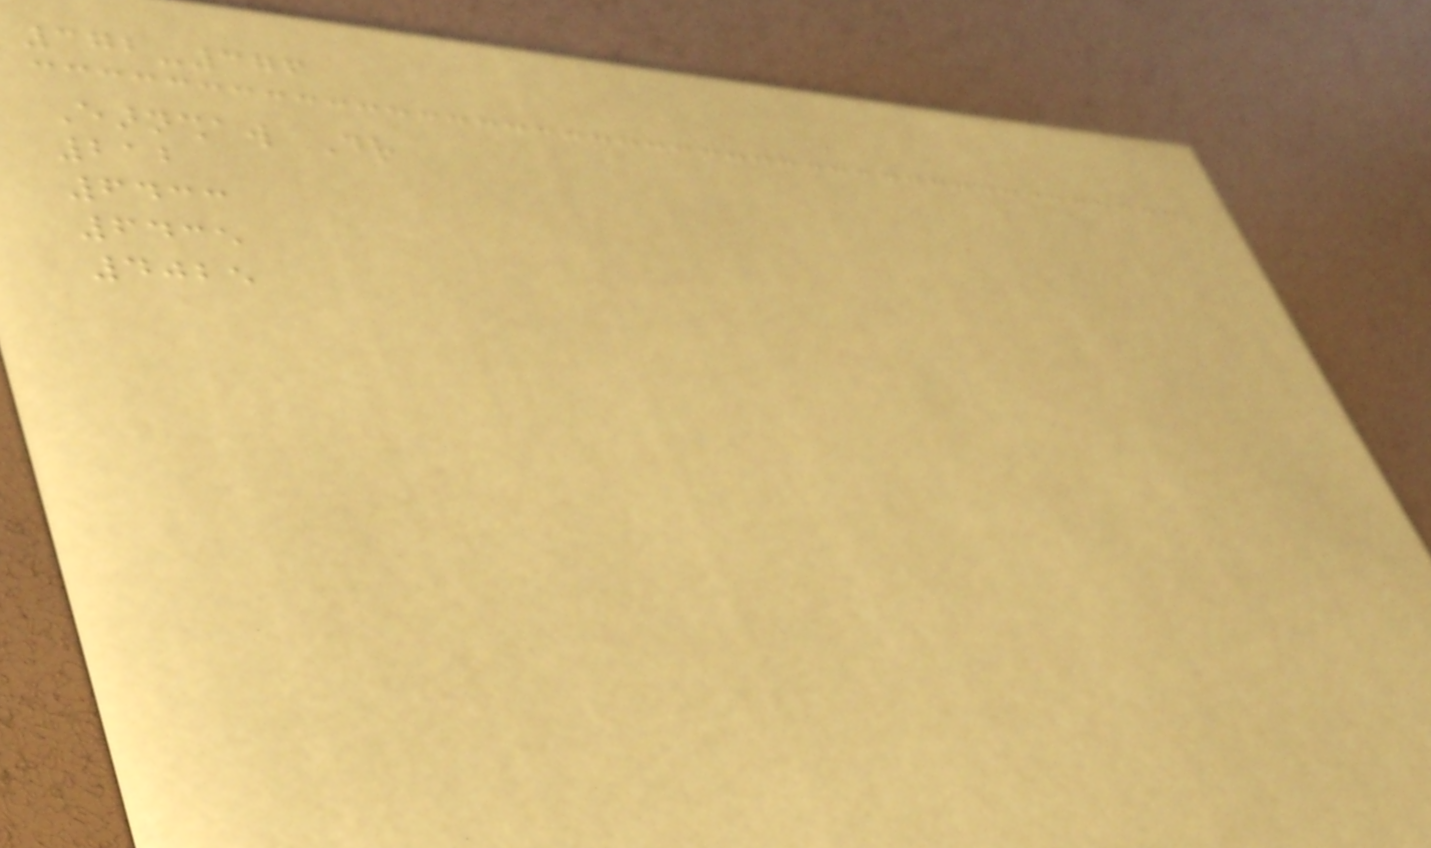372-376
Earnshaw Dr
212
6433
6435
4025
